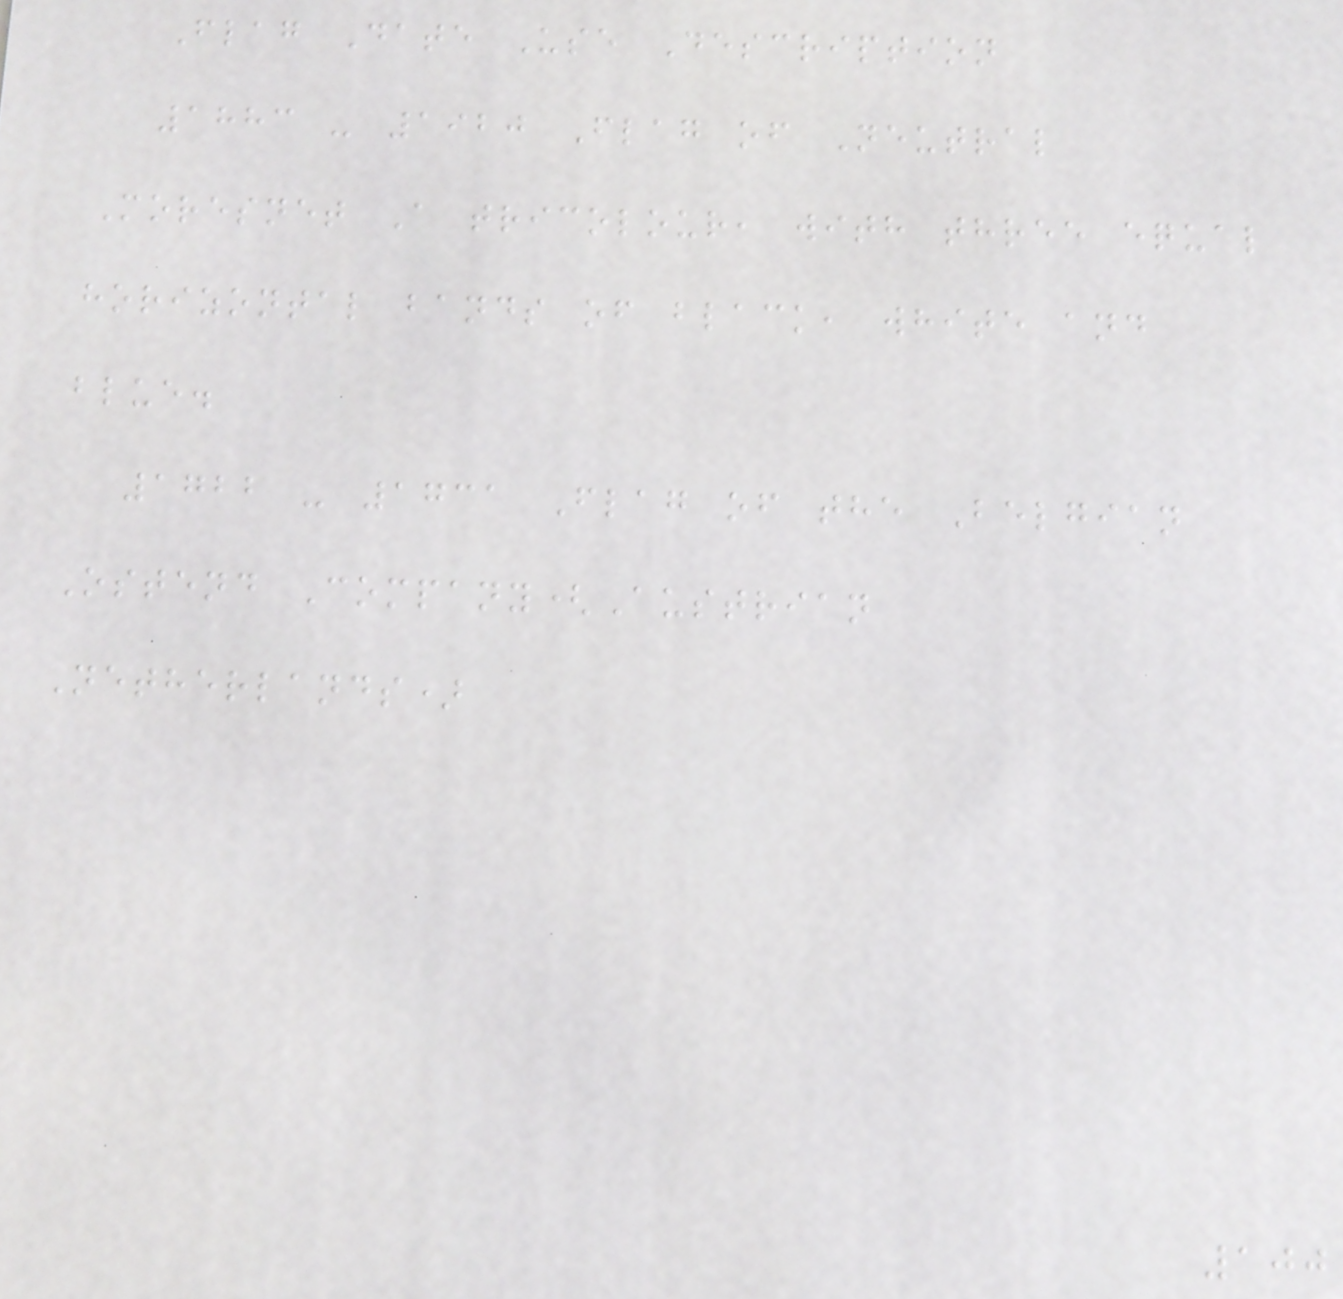Flag Date Use Description
1883 - 1920 Flag of Neutral
Moresnet A tricolour, with three equal
horizontal bands of black, white and
blue.
1722 - 1731 Flag of the Belgian
Ostend Company(Austrian
Netherlands)
100
